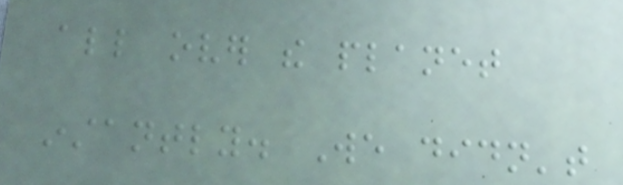all over the planet
instantly. We didn't
